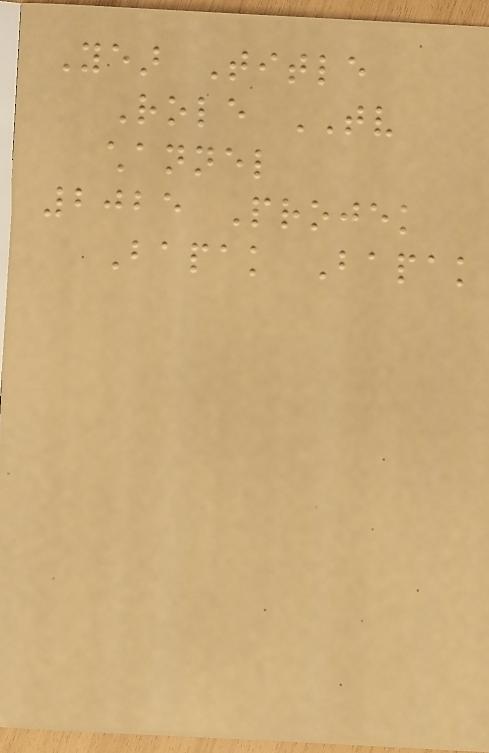Year Title
Role TV
channel
2025 Projek
Bapak Bapak
